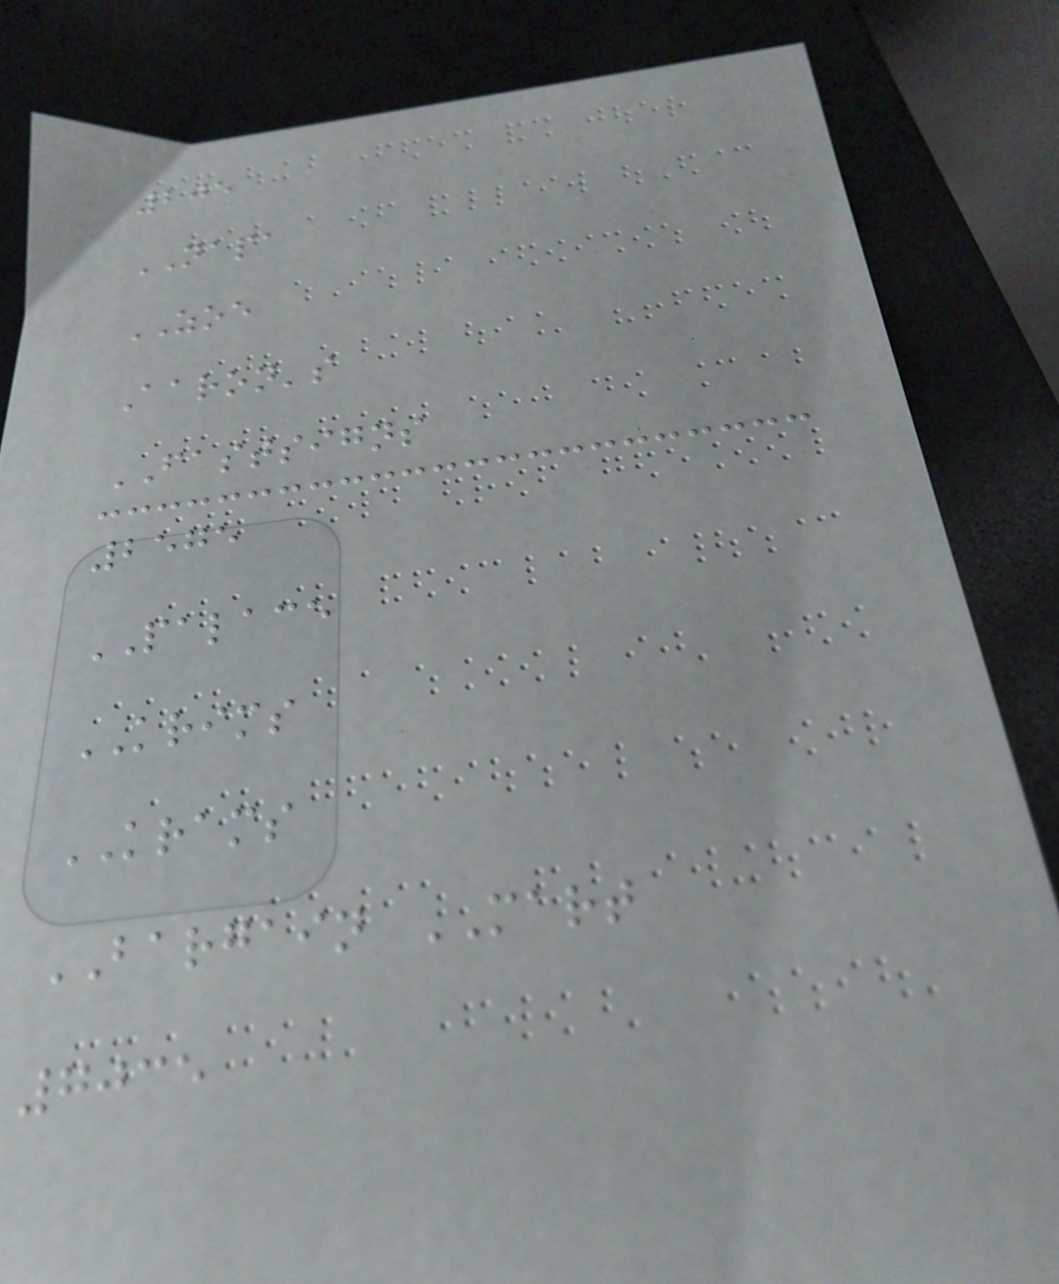205
NAPA
ZOE
Aaron's
FASTSIGNS
2575
PALACE
KRIMS
KRAMS
BARGAIN MART
7035
